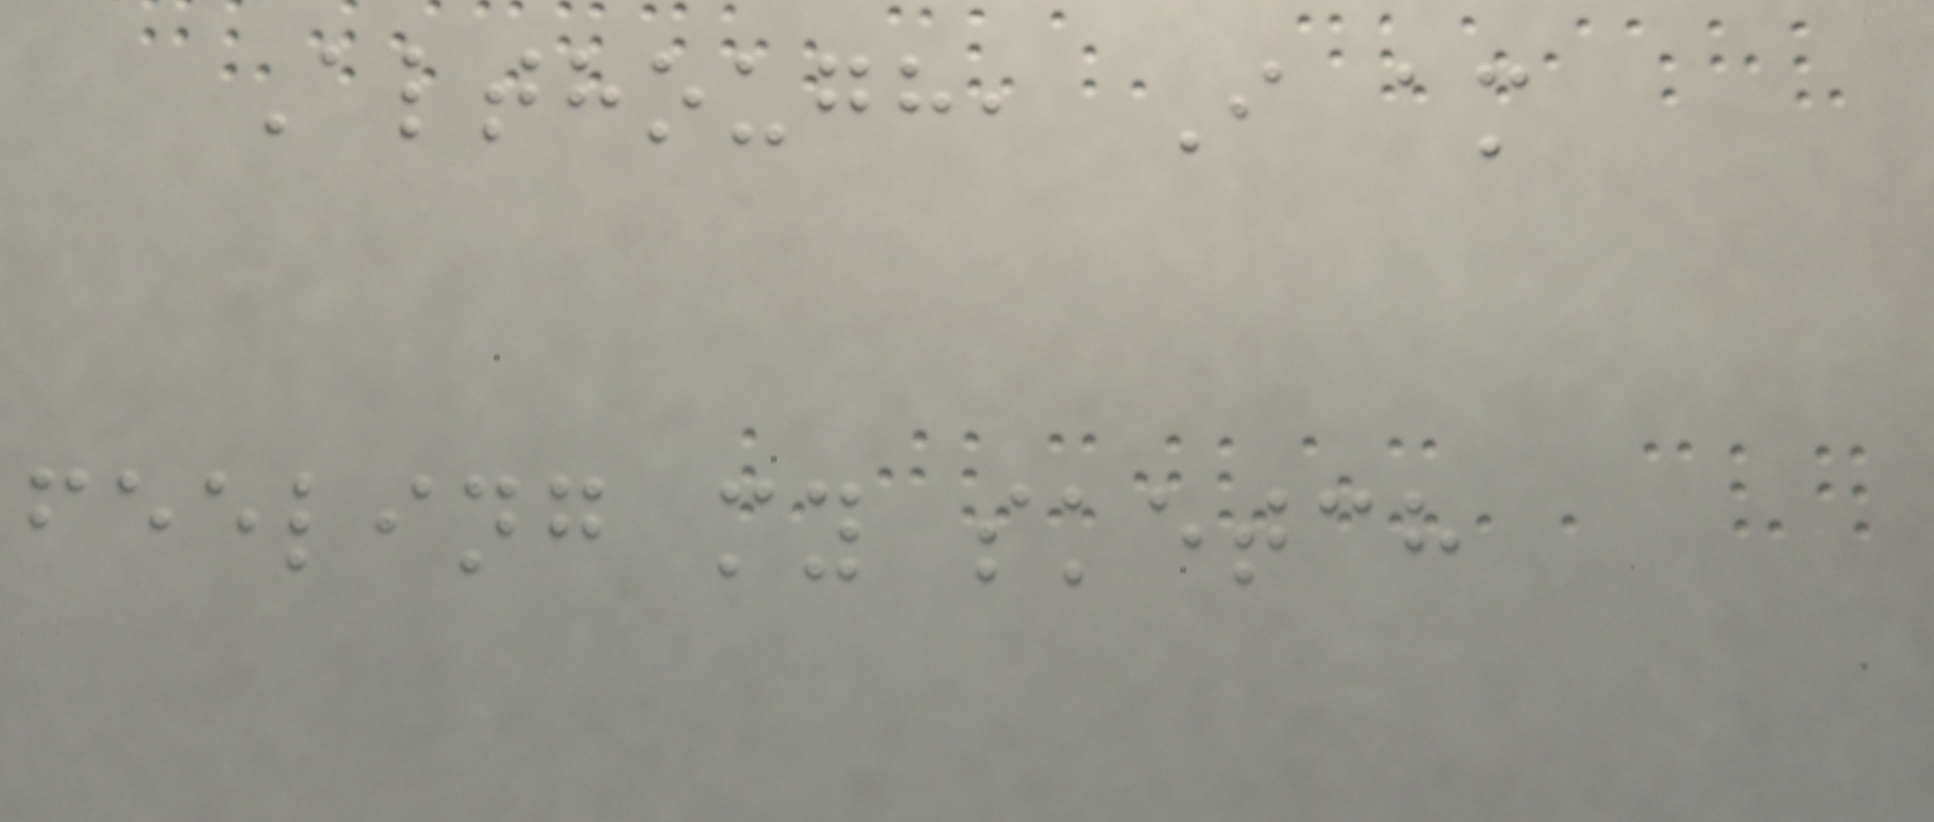Although, I am
feeling my sketch
